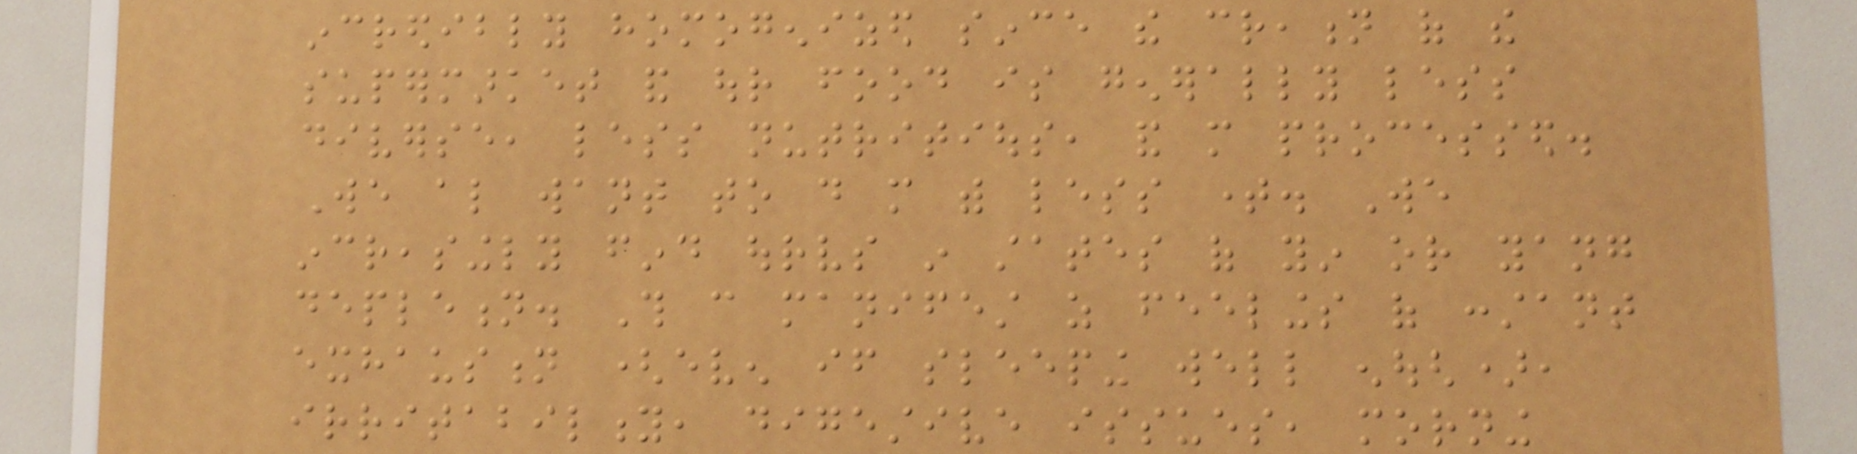incredibly homogenized since the creation of the
supermarket and our food is generally less
diverse, less nutritious, and more processed.
We also want to do more with less time. We
increasingly find ourselves in states of yin or yang
depletion. This can manifest as feelings of constant
exhaustion (even if sleeping well enough),
irritability, digestive issues, morning
